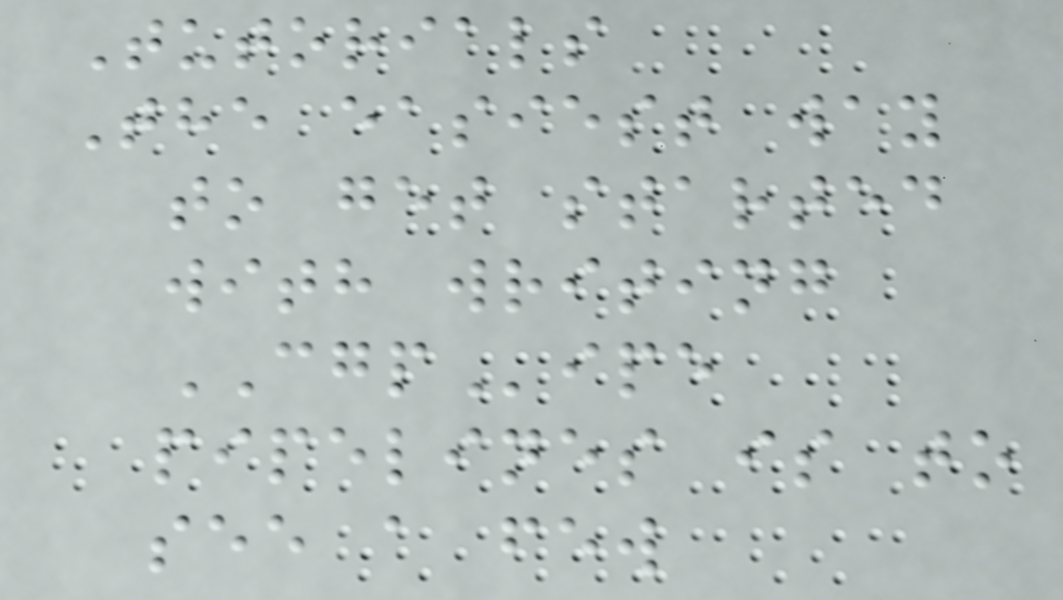Tutorials
The easiest way
to get started
with writing
CGPipe
pipelines is to
see a few
